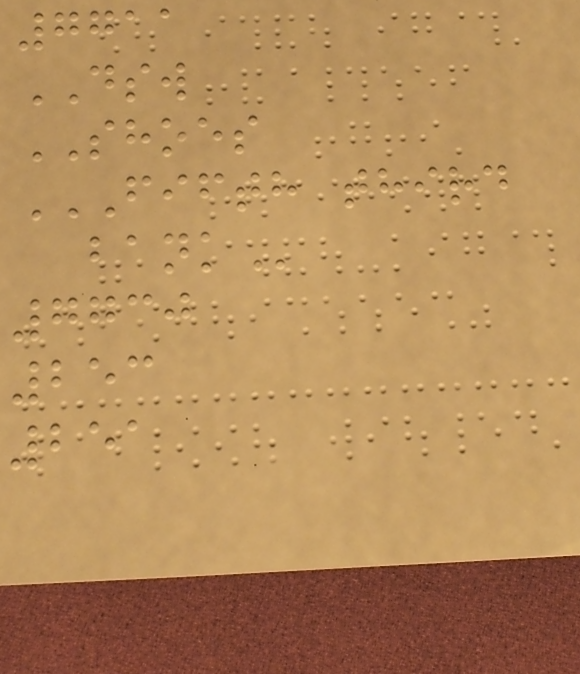7711
DSW
SHOES
FIFTH THIRD
BANK
7730
253
251
